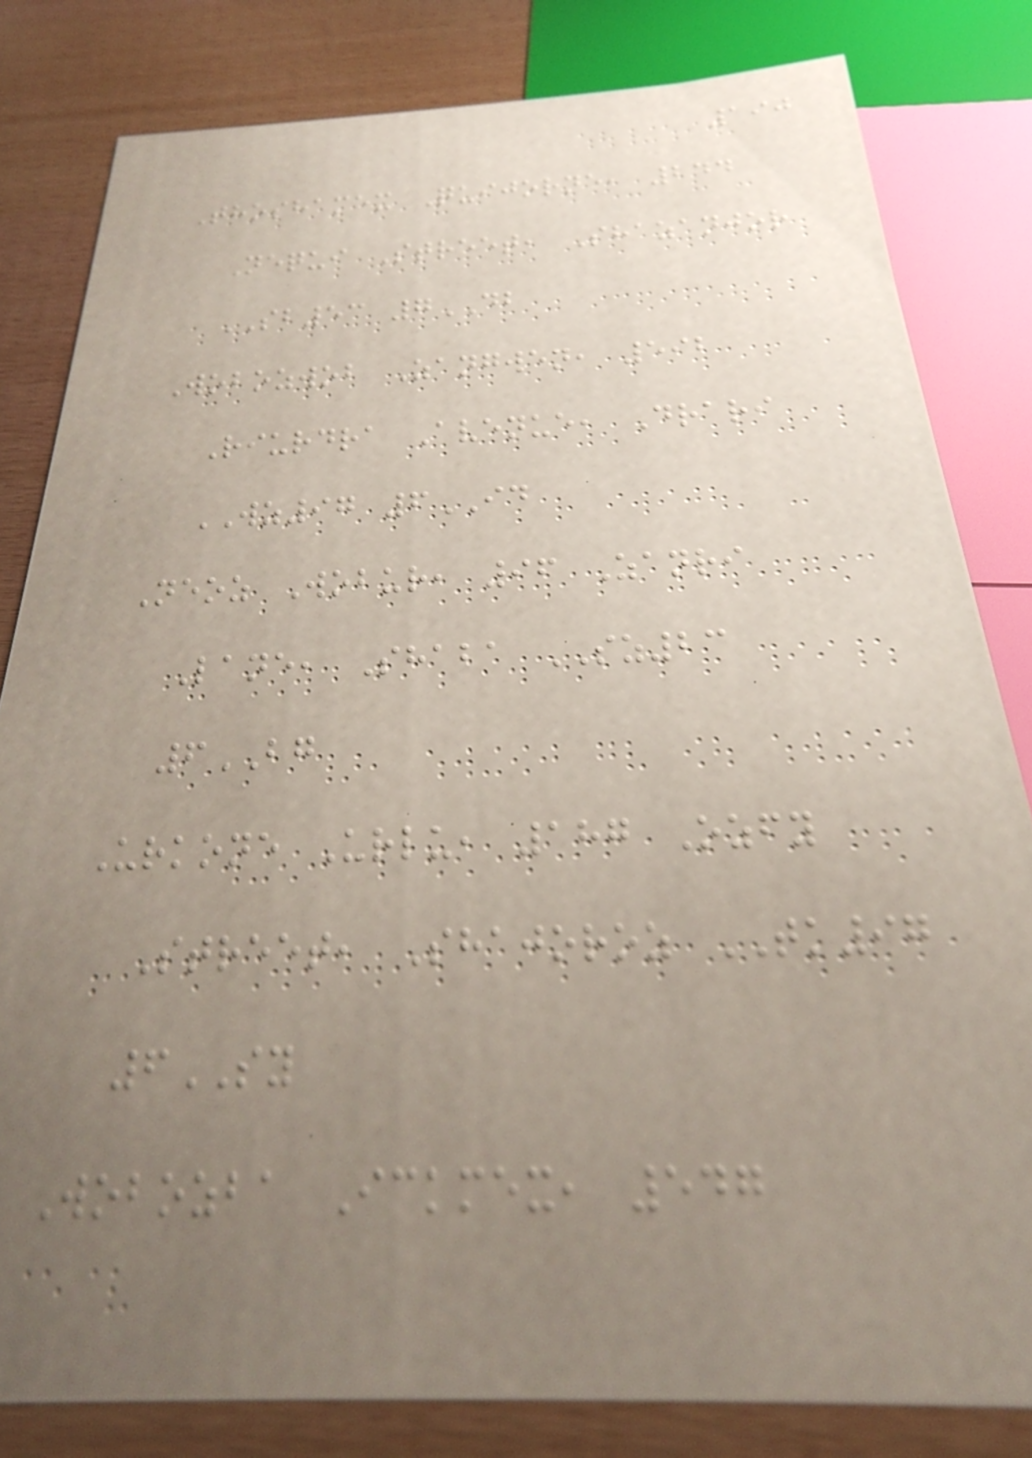190
Thoshamex Quijorne, 244
Nequi Street, Shazanjor
SB53 7DB
Wobozwob Zangwen, 592
Riurdra Avenue, Drari
WZ97 6ID
Neoz Wobur, 96 Zanri
Lane, Shaba SZ23
6BG
Urkone Urlu, 187 Ozfy
Street, Shajoroz TK97
6SY
Wobozba Ickmex, 547
